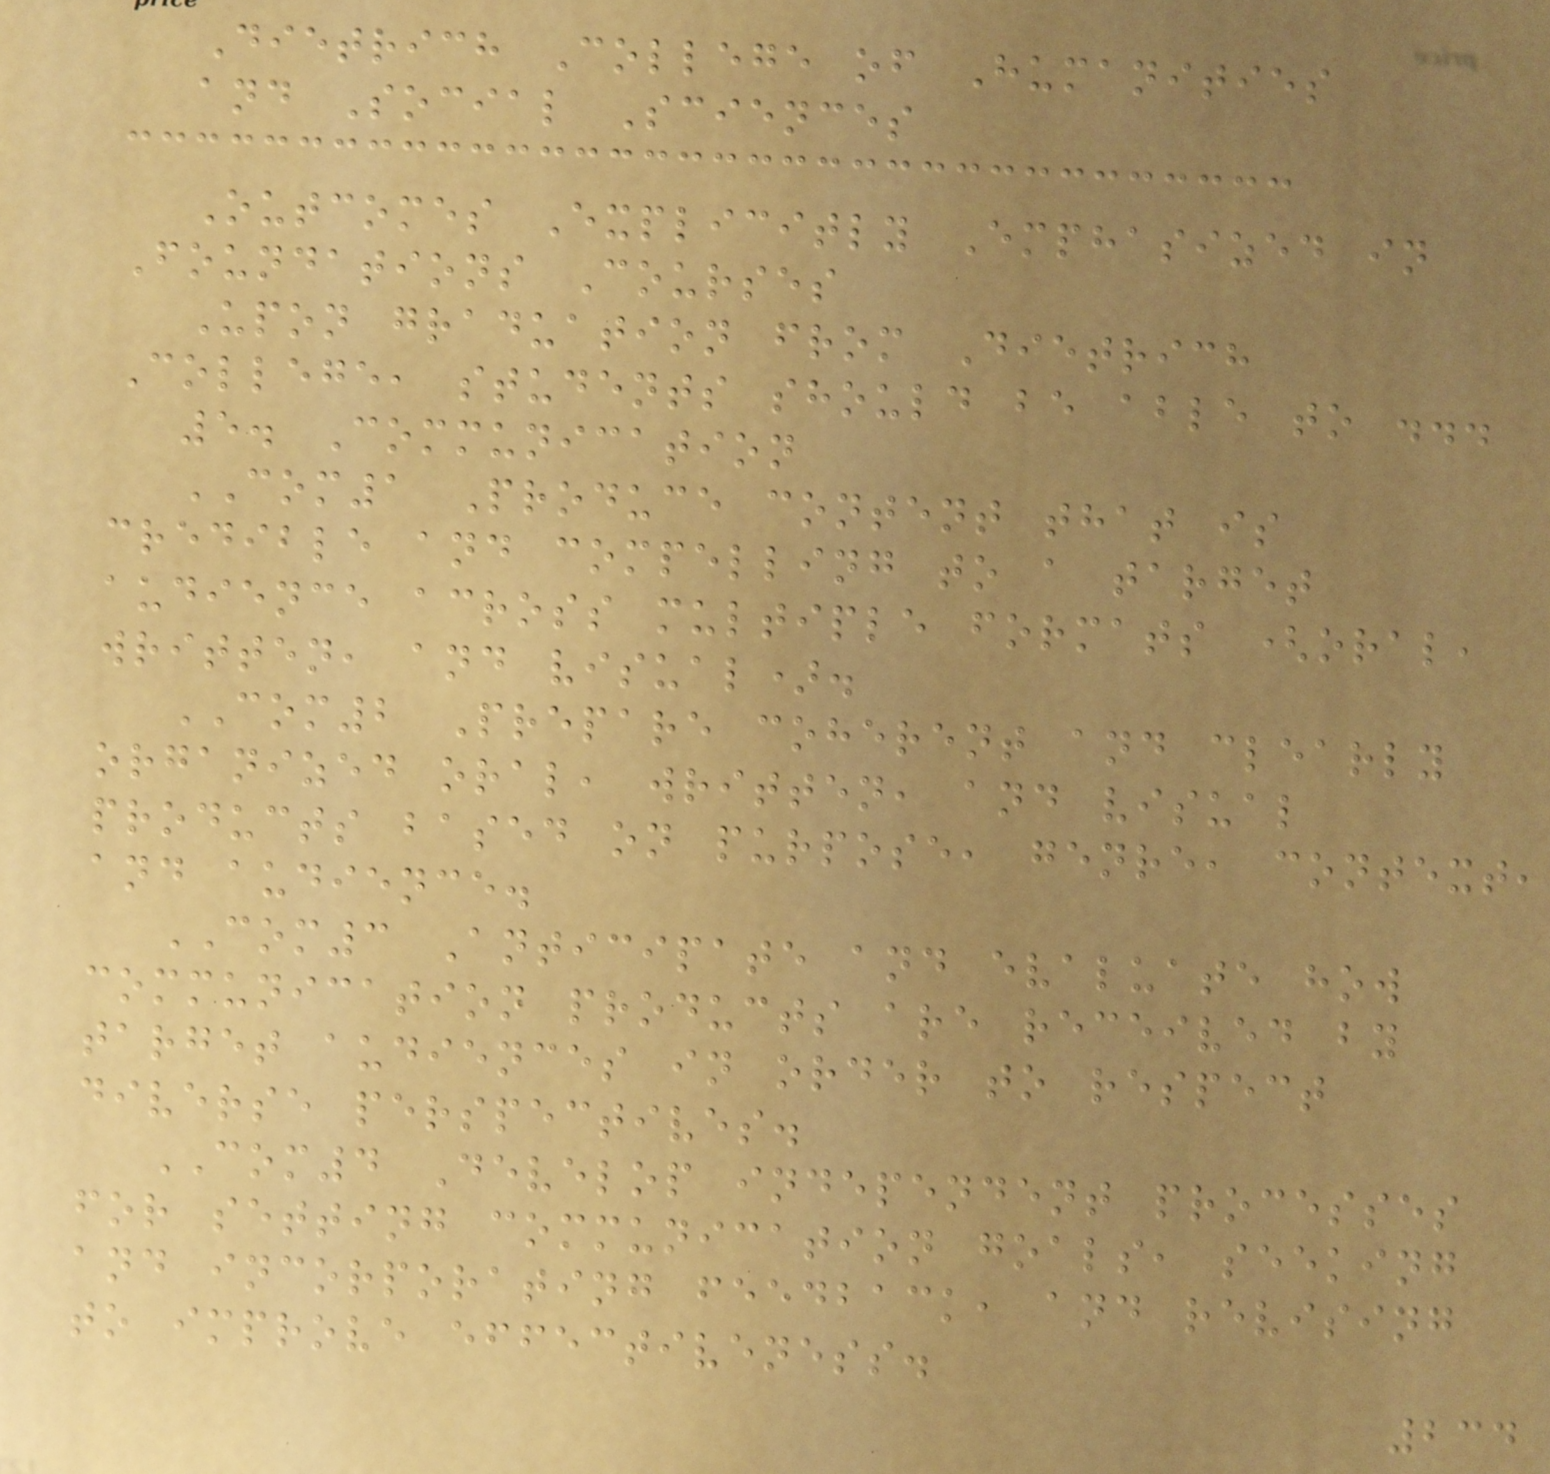Dietrich College of Humanities
and Social Sciences
Outcomes Explicitly Emphasized in
Foundations Courses
Upon graduation from Dietrich
College, students should be able to ...
5. Communication
COM1 Produce content that is
credible and compelling to a target
audience across multiple formats (oral,
written, and visual).
COM2 Prepare coherent and clearly
organized oral, written, and visual
products based on purpose, genre, context,
and audience.
COM3 Anticipate and evaluate how
communication products are received by
target audiences in order to respect
diverse perspectives.
COM4 Develop independent processes
for setting communication goals, seeking
and incorporating feedback, and revising
to improve effectiveness.
234
